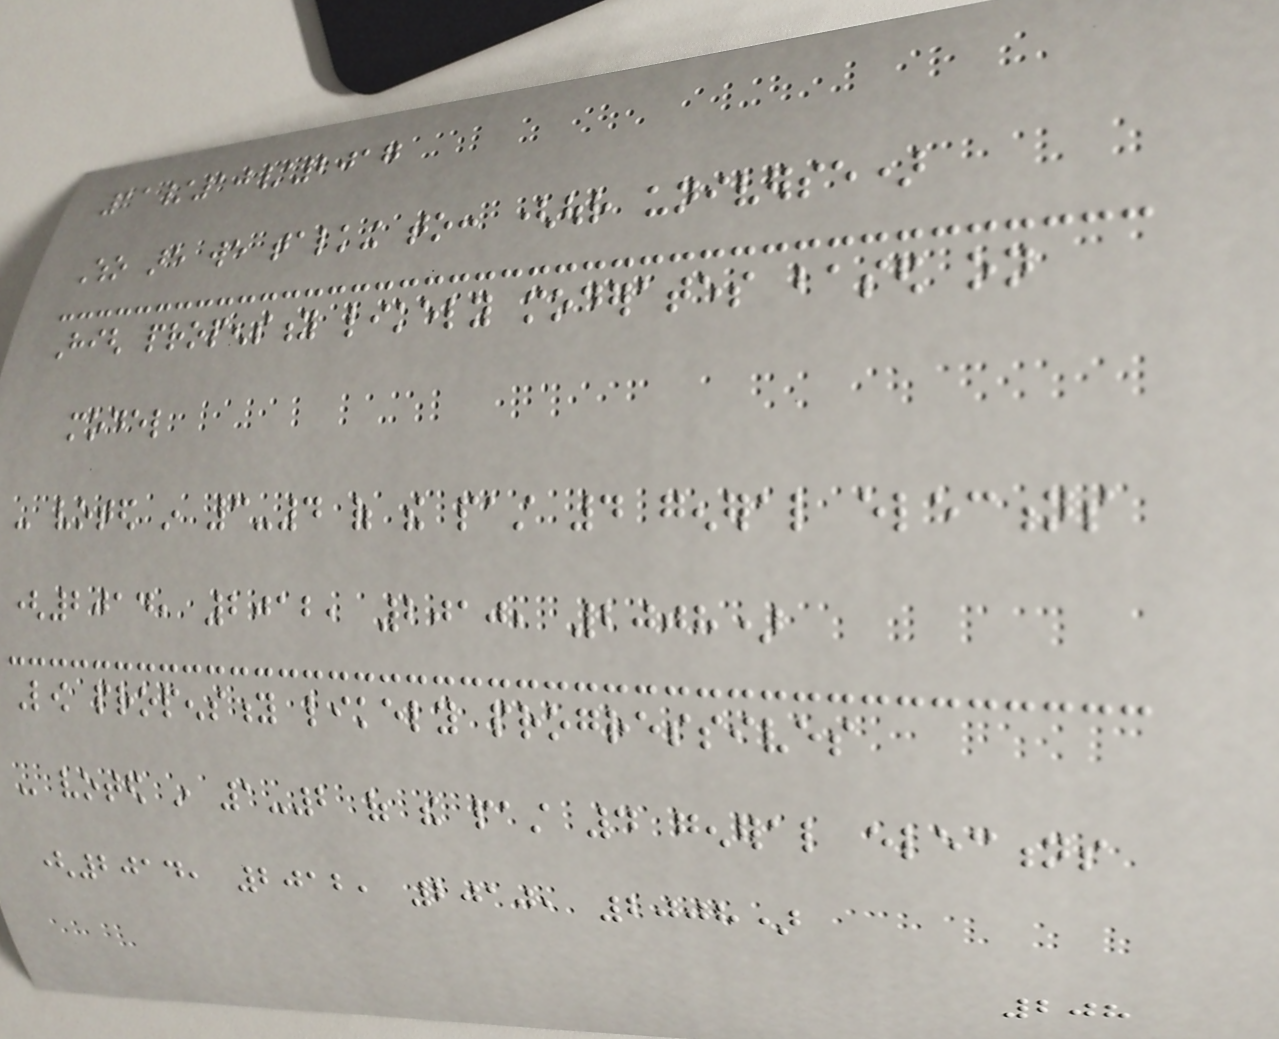11/10/2017
Who are we talking to: (our universe)
High propensity likely moderates based on
model
- voted in 3-4 of the past 4 general elections
(2014, 2012, 2010, 2008)
Low propensity likely progressives
- voted in 1-2 of the past 4 general elections
(2014, 2012, 2010, 2008)
208
